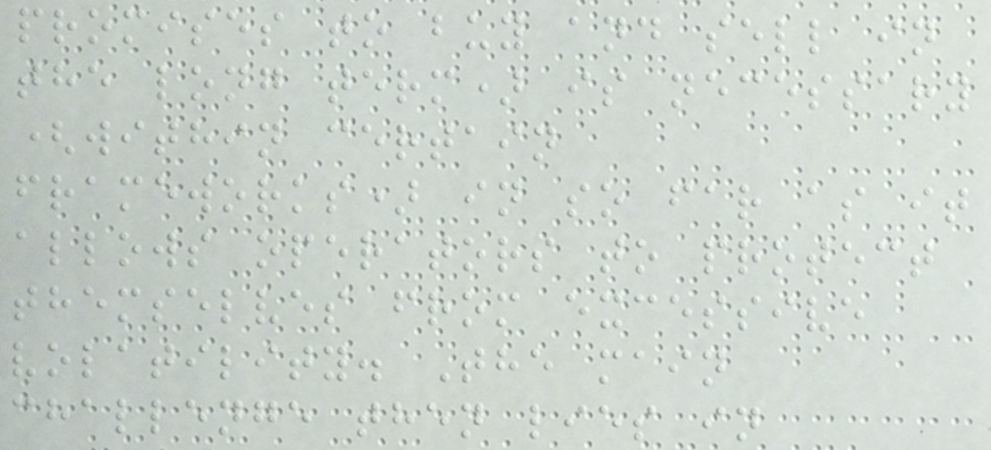promises to buy and sell in
the long term) is necessary
(within certain
frameworks) in so far as it
allows operators to protect
themselves from excessive
volatility. The main
challenge then lies in
